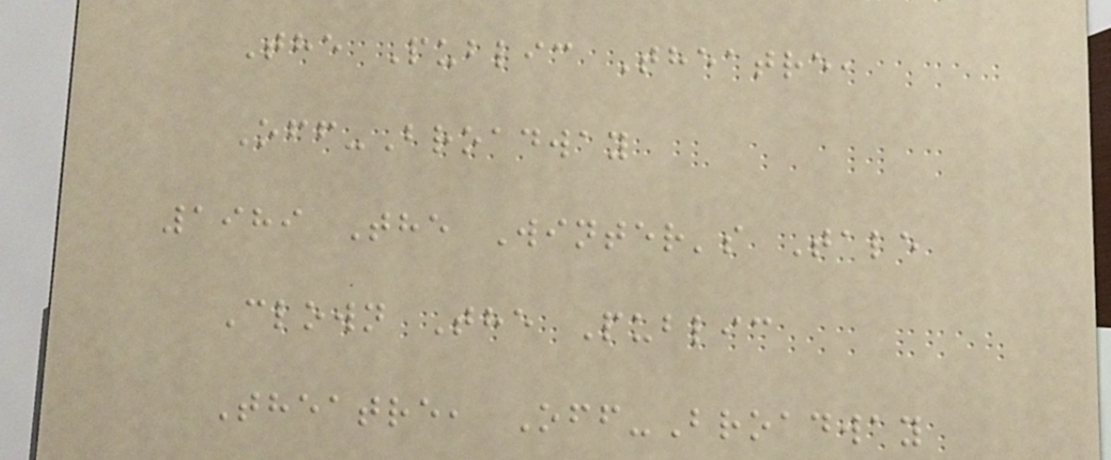The Public Theatre,
Off-Broadway
1989 The Winter's Tale
Clown The Public
Theatre, Off-Broadway
